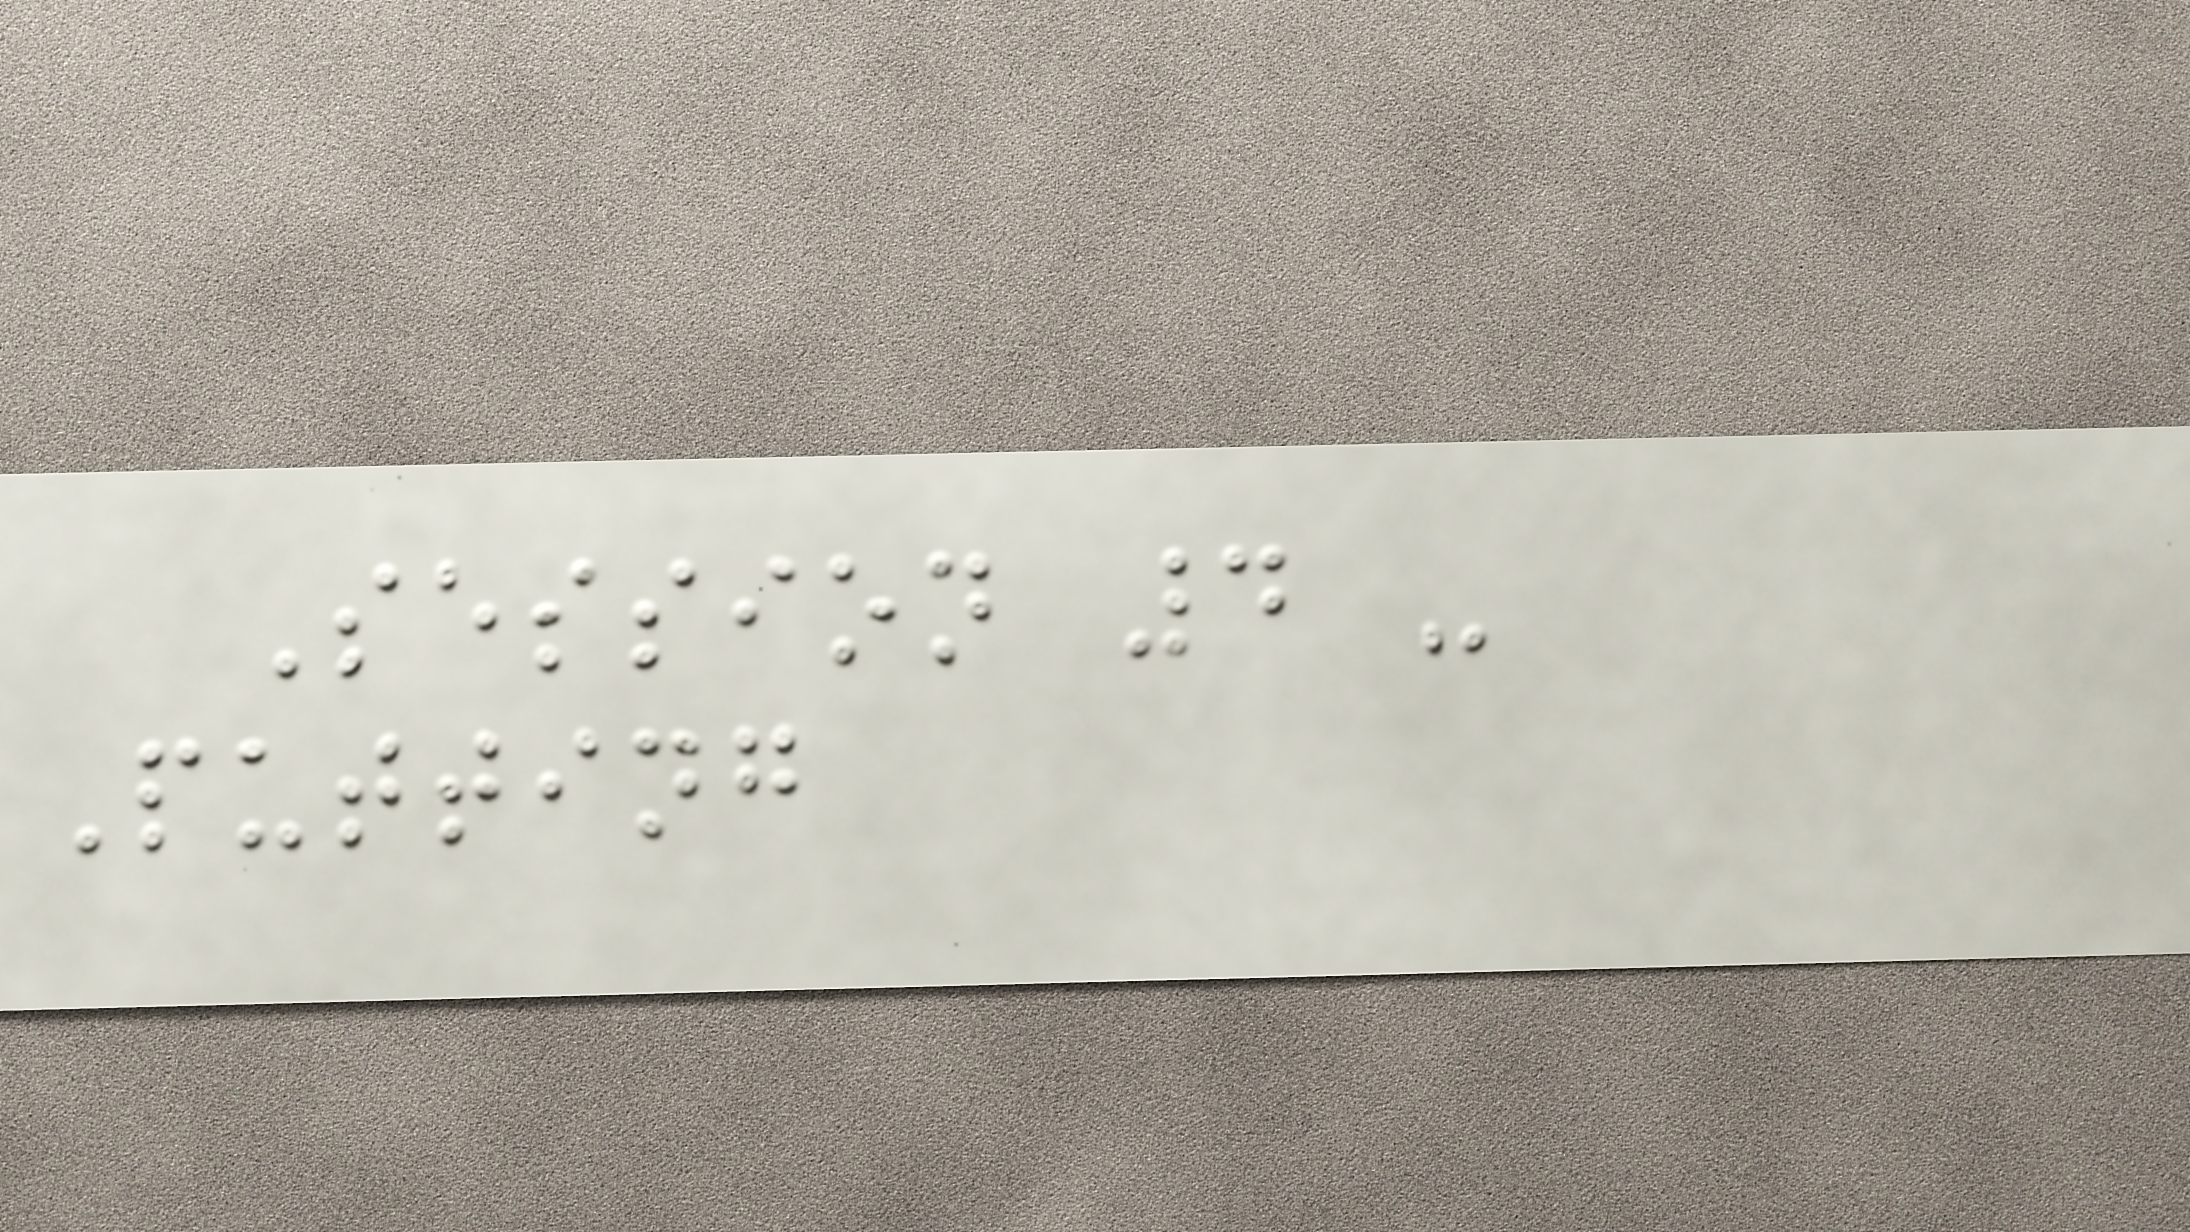Session 4 -
Putting
